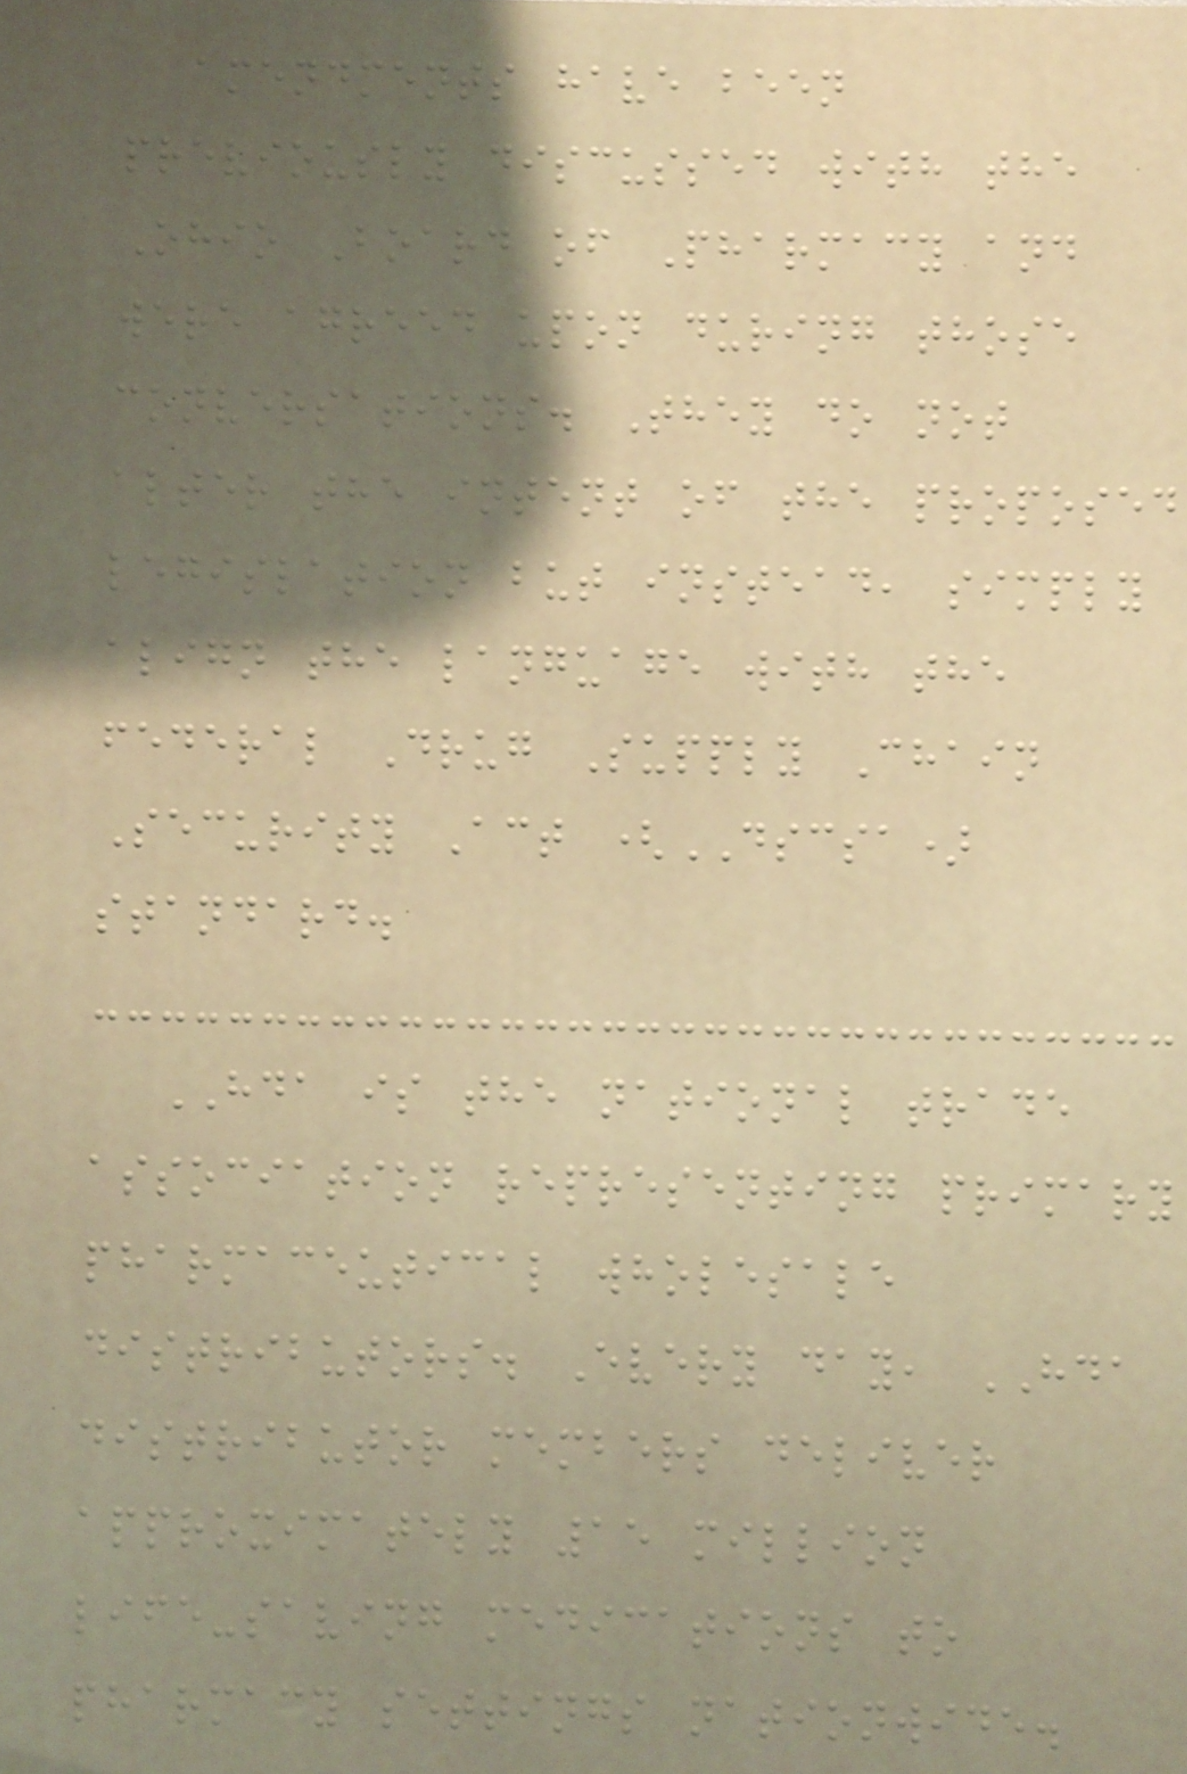amendments have been
previously discussed with the
Ohio Board of Pharmacy and
were agreed upon during those
conversations. They do not
alter the intent of the proposed
legislation but instead, simply
align the language with the
federal Drug Supply Chain
Security Act (DSCSA)
standard.
HDA is the national trade
association representing primary
pharmaceutical wholesale
distributors. Every day, HDA
distributor members deliver
approximately 15 million
life-saving medications to
pharmacy settings nationwide.
